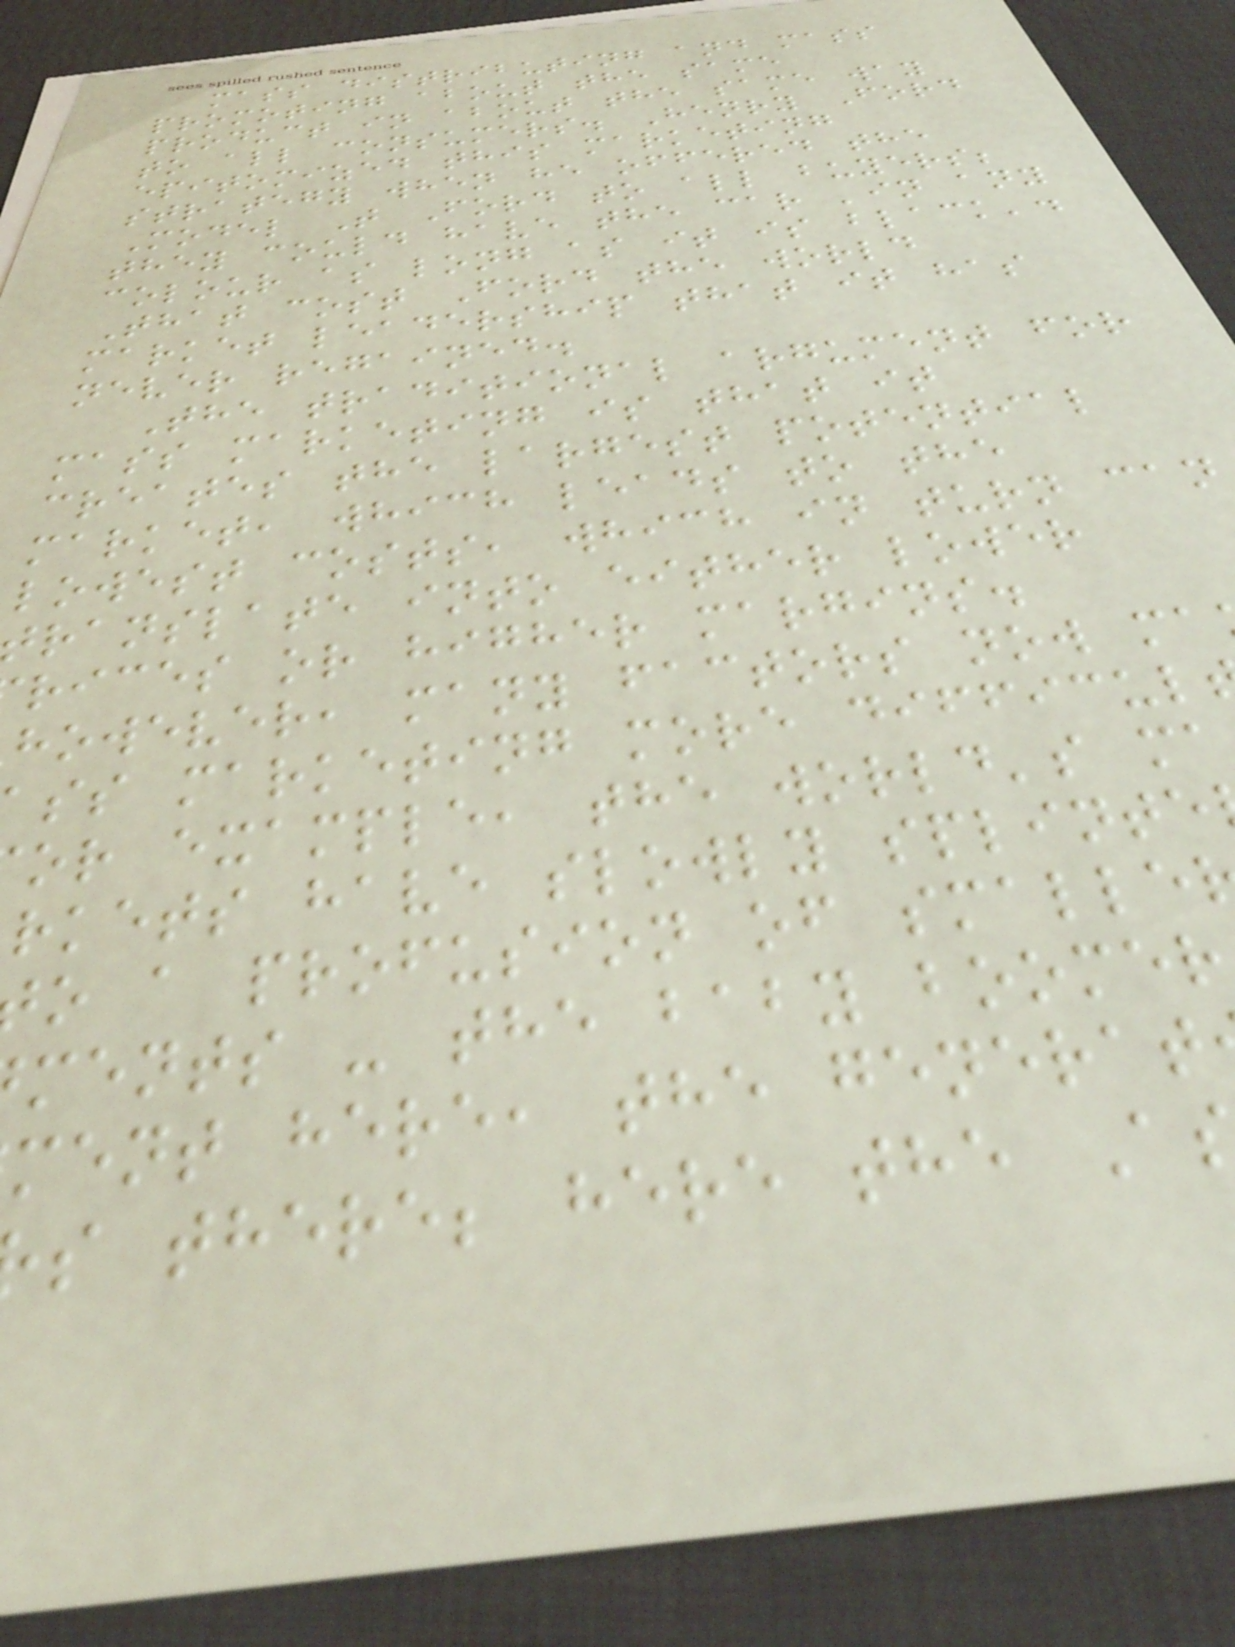mass distributing and mass
promoting about the same
product in about the same way
to all consumers. Henry Ford
epitomized this marketing
strategy when he offered the
Model T Ford to all buyers;
they could have the car 'in any
colour as long as it is black'.
That cost Ford the world
market leadership that it has
never regained.
The traditional argument for
mass marketing is that it
creates the largest potential
market, which leads to the
lowest costs, which in turn can
ranslate into either lower
rices or higher margins.
however, many factors now ma
ss marketing more difficul
or example, the world's ma
rkets have slowly splinte
o a profusion of smalle
ments - the baby boomer
ment here, the generat
s there; here the A
